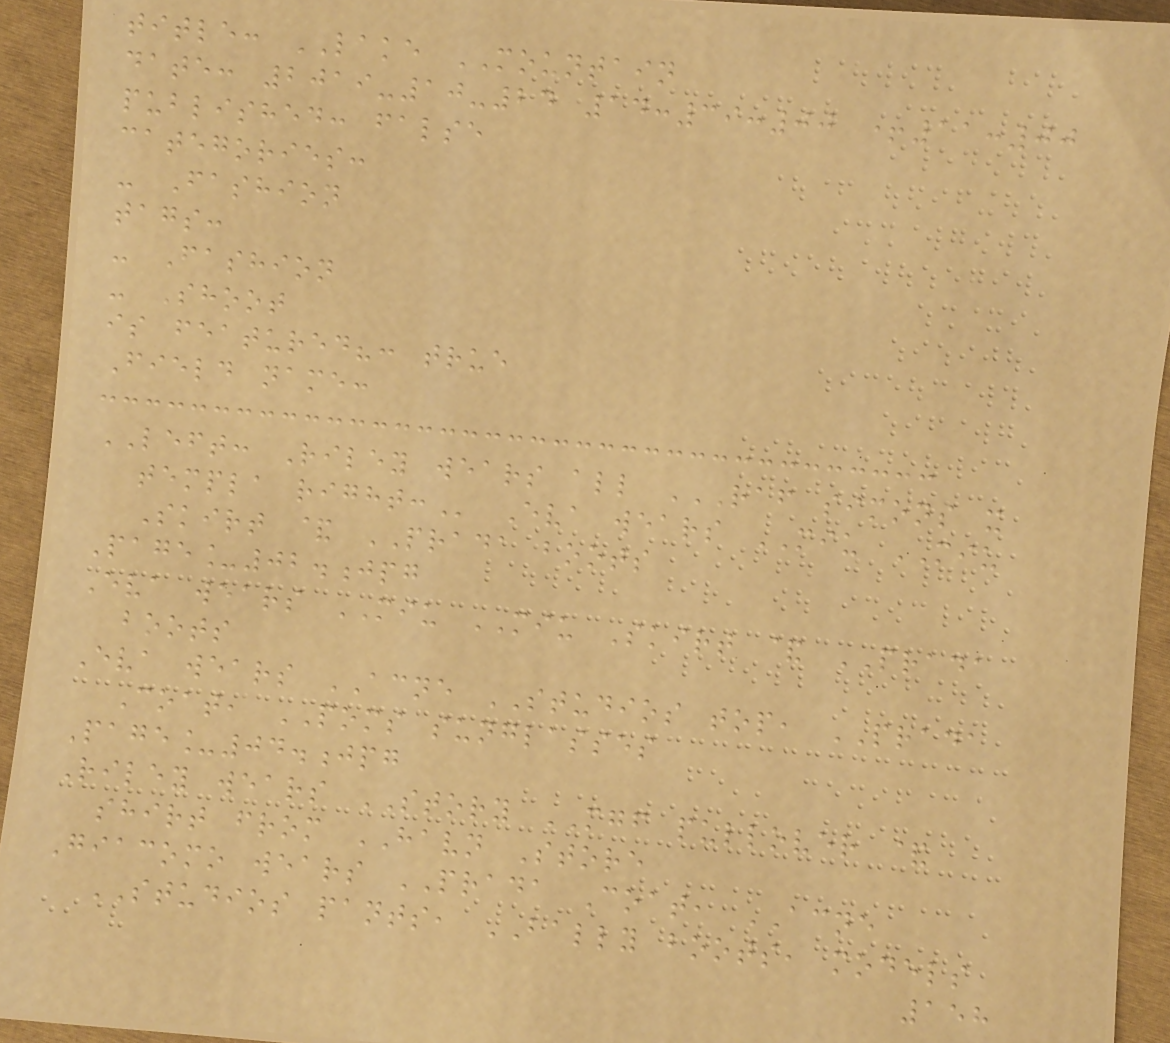title: LAKE MOUNTAIN
date: 2019-10-24 14:39:00 +11:00
published: false
categories:
- Fashion
tags:
- Fashion
- Shoot
is featured?: true
Field name:
LEFT: Riley wears all RAF SIMONS X
TEMPLA RIGHT: Eva wears MIU MIU
Skirt & PRADA boots
Page_02.jpg
Eva wears MIU MIU Skirt & PRADA
boots
Eva wears ACNE STUDIOS top, PRADA
Coat, POMS sunglasses
Page_04.jpg
Riley wears STORY MGF pullover &
shirt from HAVN Store
Giacomo wears PRADA Coat, ACNE
STUDIOS pants, BALLY boots, models
158
